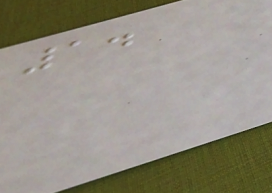1.
